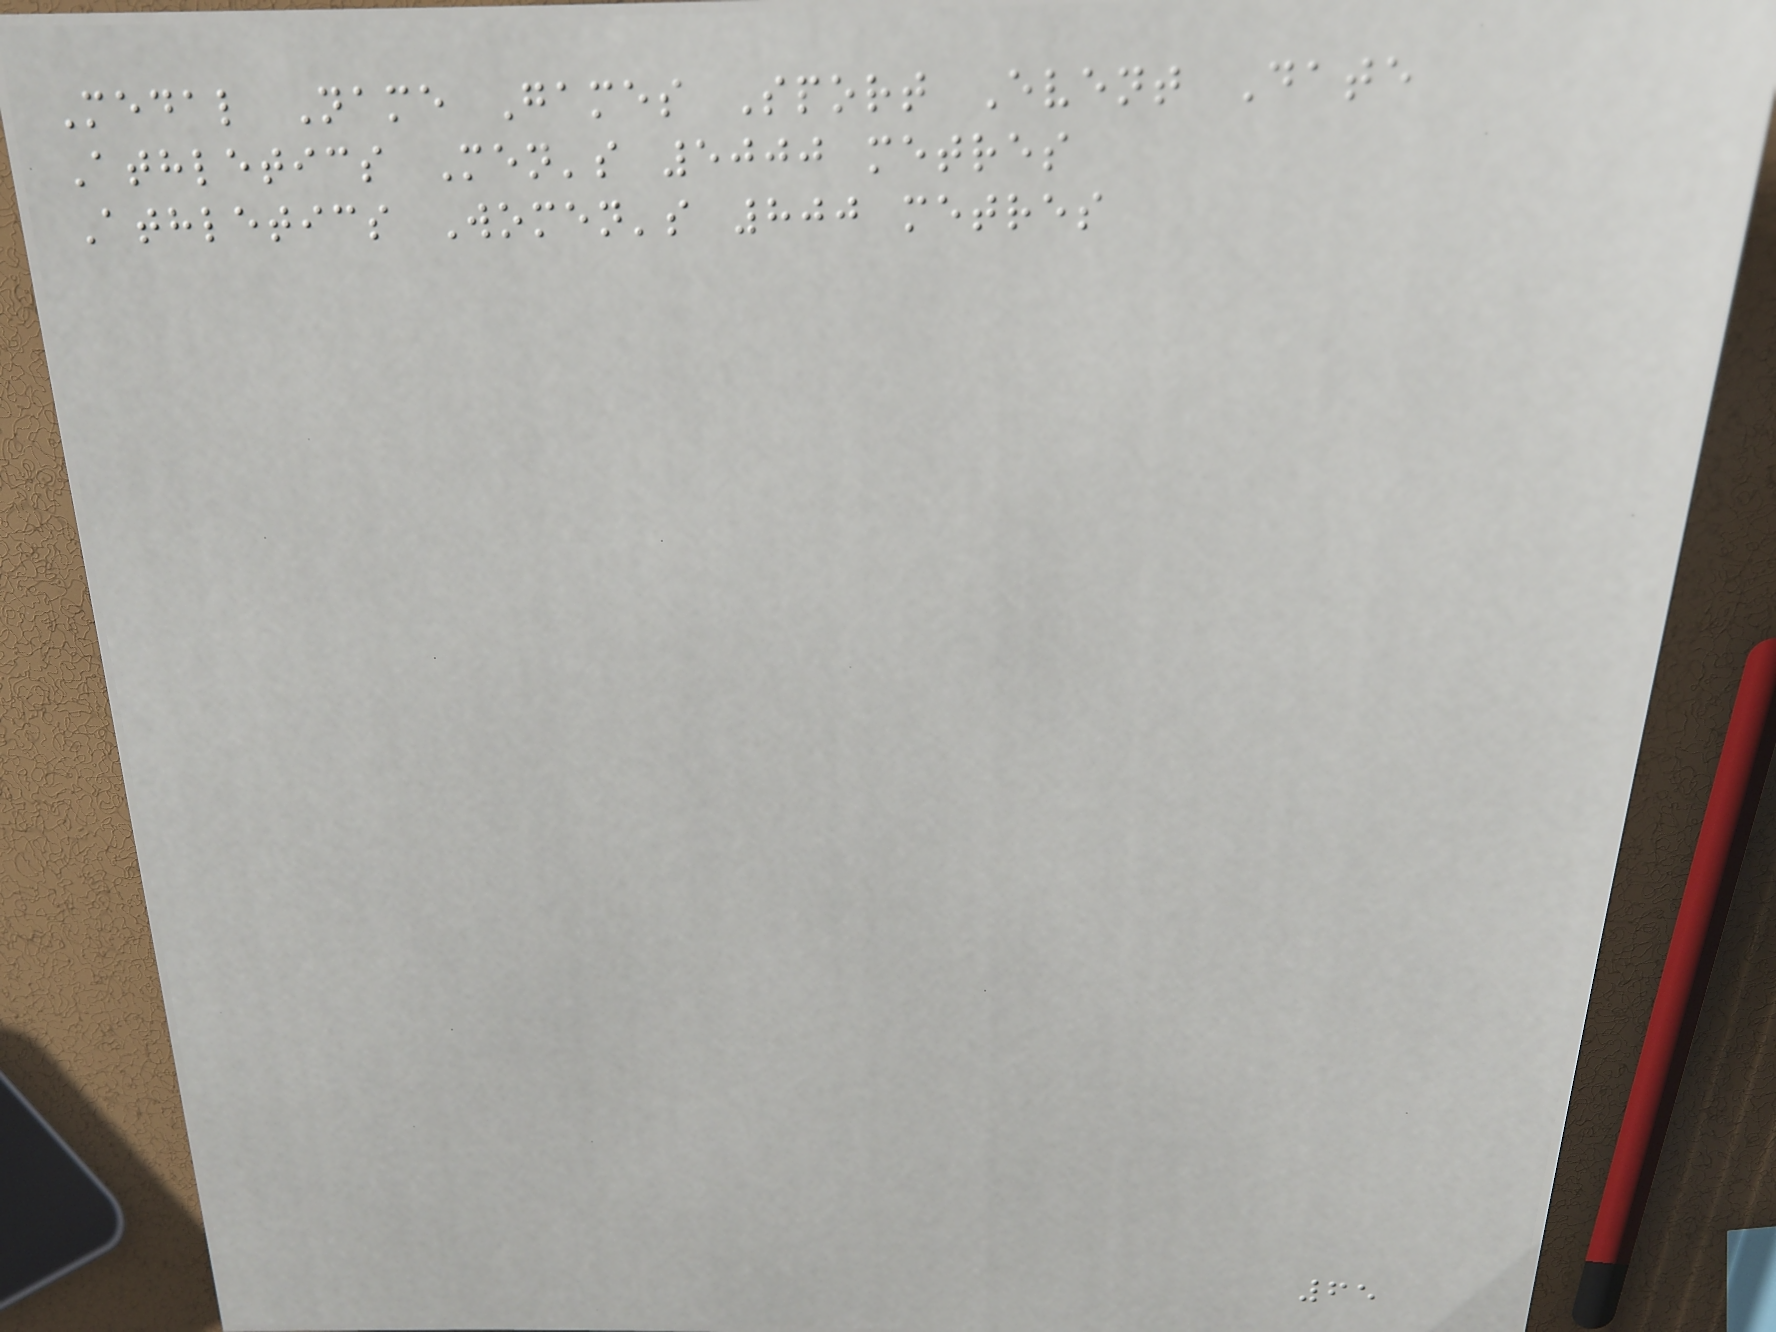Medal Name Games Sport Event Date
Athletics Men's 5000 metres
Athletics Women's 800 metres
65
